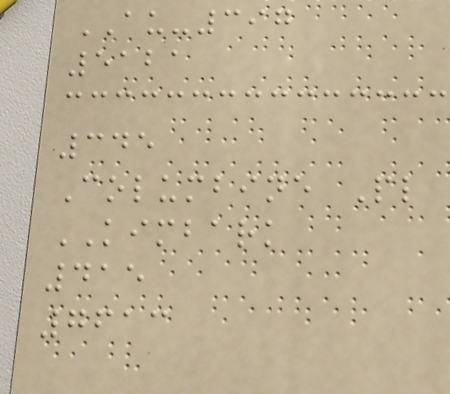AU-397
5121
345
Columbine Pl
KIMBARK
415
7613
